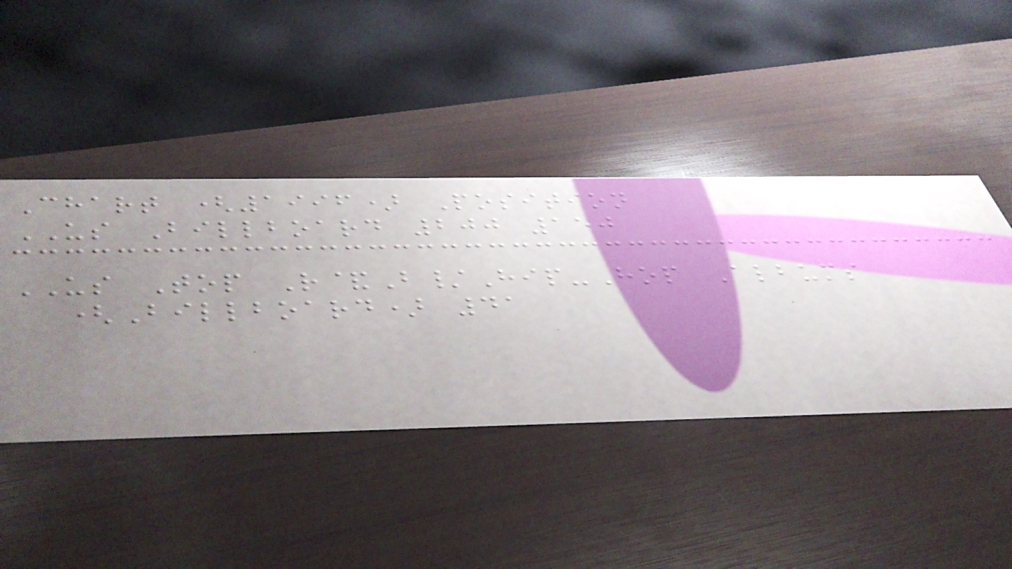Chart (1996) Position
US Billboard 200 150
US Top R&B/Hip-Hop Albums
(Billboard) 41
